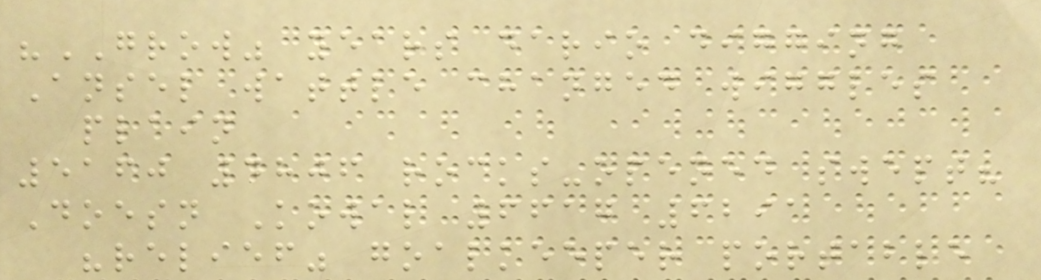"GROW" years dario digging
Ansel wattle changed wiggles
plain
5160 4806 rocks-opened swept?
Doesn Kowal 6617 6291
"relief" goalkeeper portable
